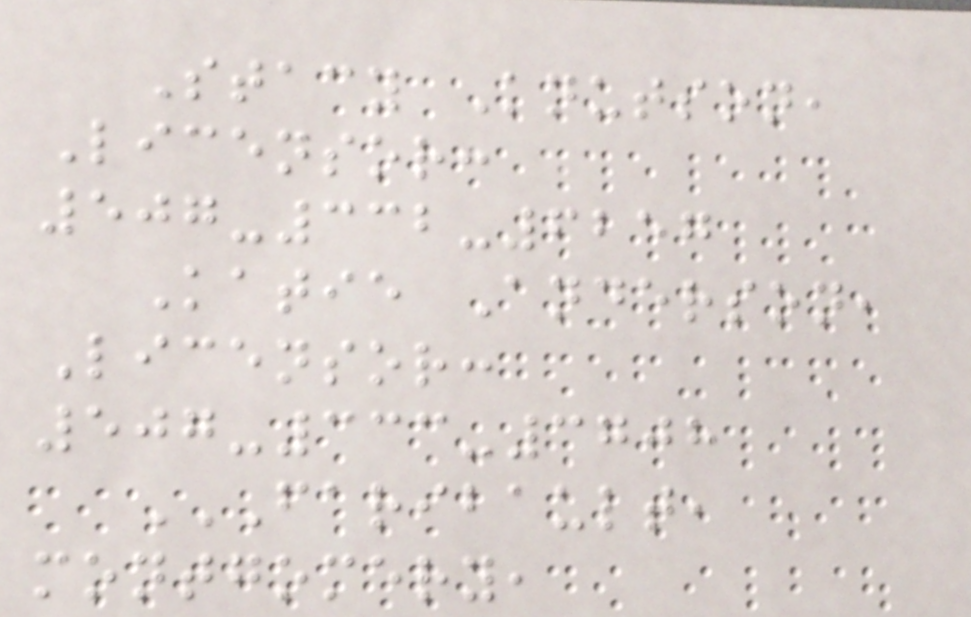Stacy Knutson,
Licensor:
507-332-6257
Katie Anderson,
Licensor:
507-333-3708
FARIBAULT,
MONTGOMERY,
